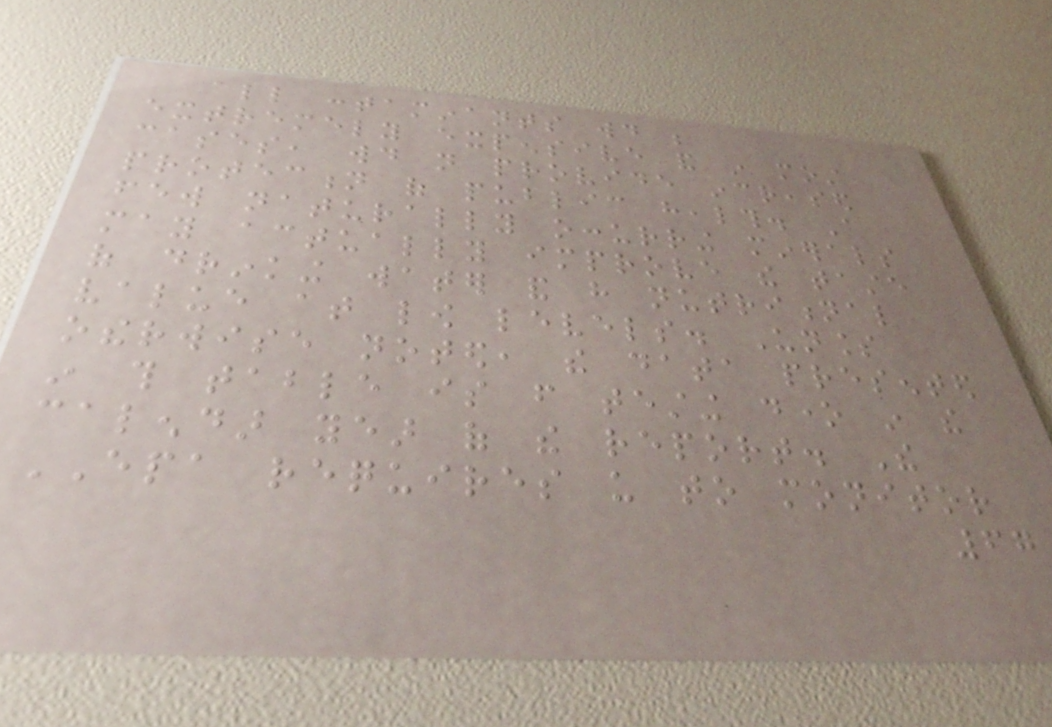all contaminants would be
extremely expensive and in most
cases, would not provide increased
protection of public health. A
few naturally occurring minerals
may actually improve the taste
of drinking water and have nutritional
value at low levels. Unless
otherwise noted, the data presented
in this table is from testing done in the
calendar year of the report. The
EPA requires us to monitor
67
